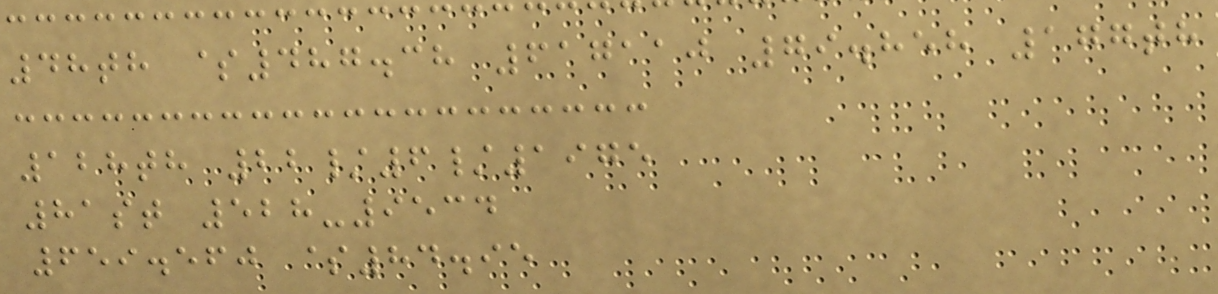48th $487.38 617110 79.858 177th
128th 22/6/1975
81st 528-9534
659.560 $84.95
